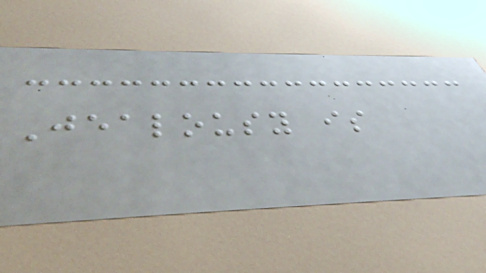Jealousy is
